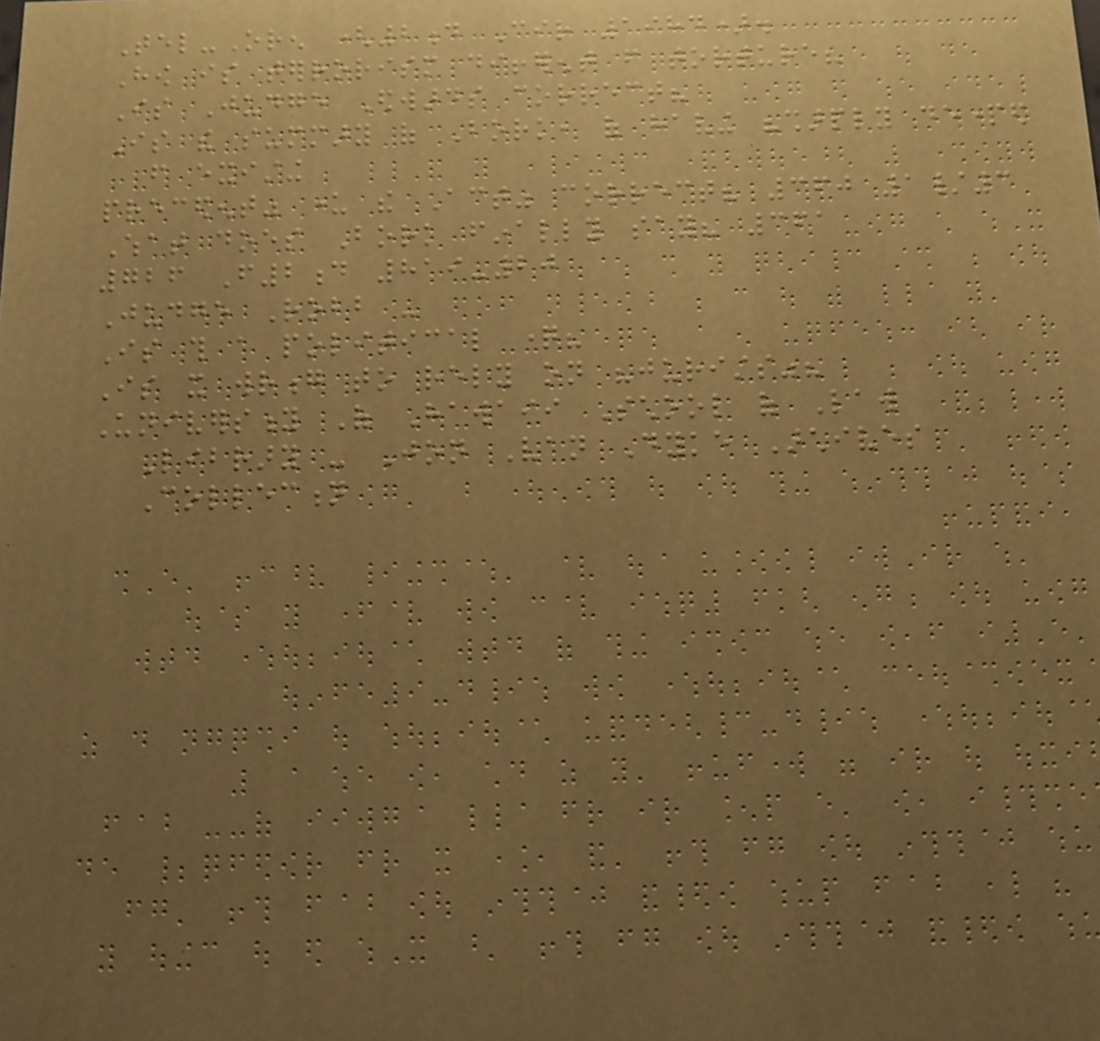Tel-Oren (2d Cir 1984).
How is terrorism different from torture?
Is Judge Edwards correct?
Is the summary of Bork, of having "sharply departed
from existing
precedent" under the Act" correct? 360 1/3
What does Bork finally say? 361
726 F2d 819-20
Judge Robb -
Is this a political question?
Is it wrong to rely on "jurists"?
University Of Hawaii School of Law
Library - Jon Van Dyke Archives
Collection
